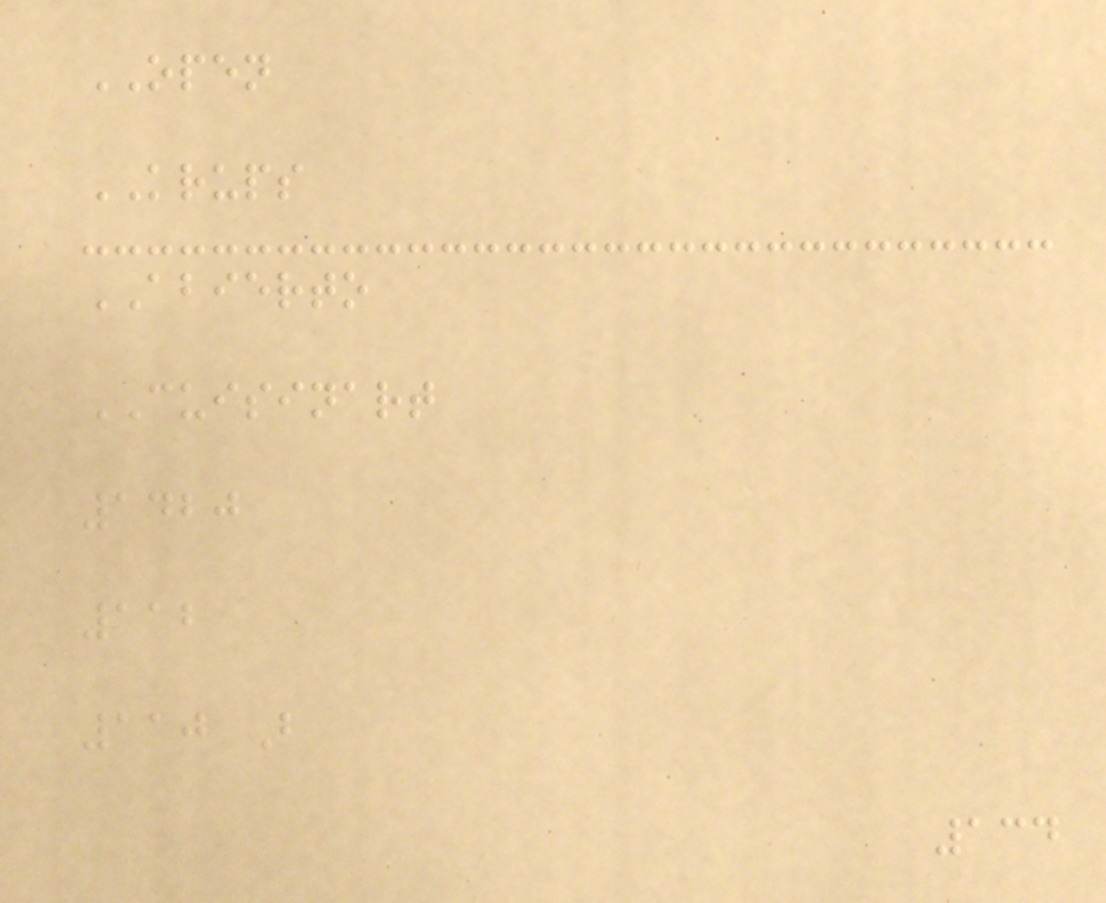OPEN
KRUPS
ABIERTO
CUISINART
1420
112
110 B
134
